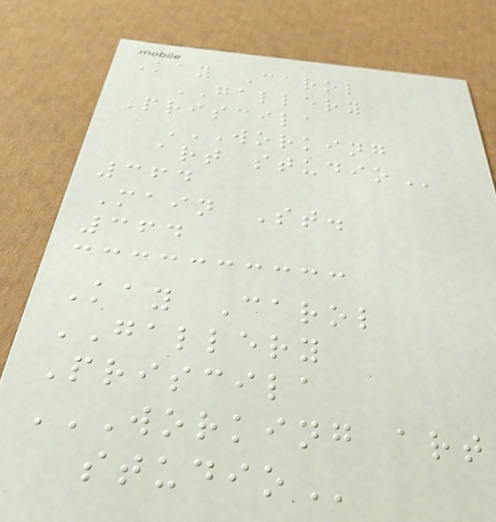Kay Carol
GALLERY
Priscila
WORKING
ART STUDIO
364
Main St.
364
Kay Carol
GALLERY
Priscila
WORKING ART
STUDIO
